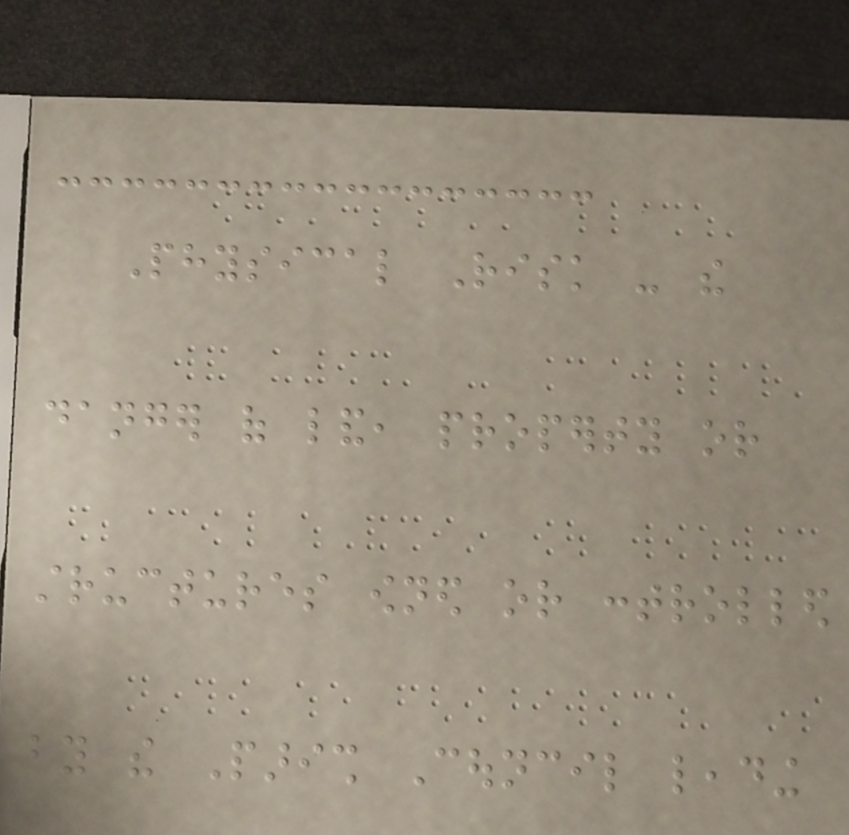Physical Risk - the
danger of land, property or
structures owned or controlled
by the Parish Council leading
